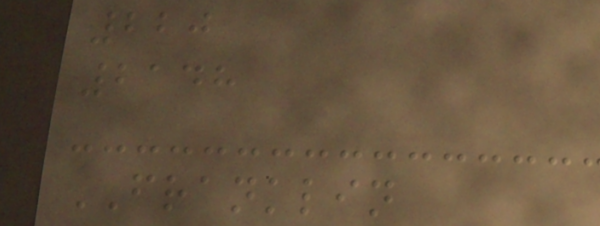220
2148
FRANKLIN
